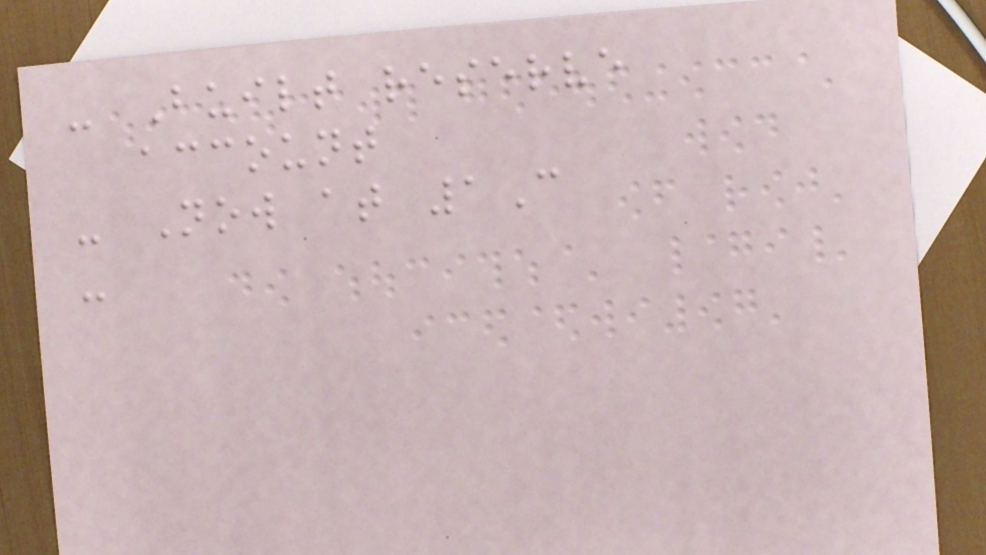- Built reserve
account
- Now at 1C
-
